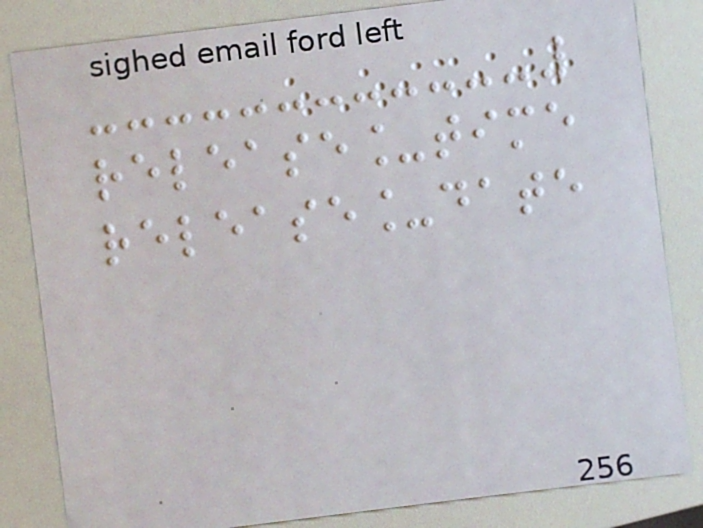release_time
release_date
